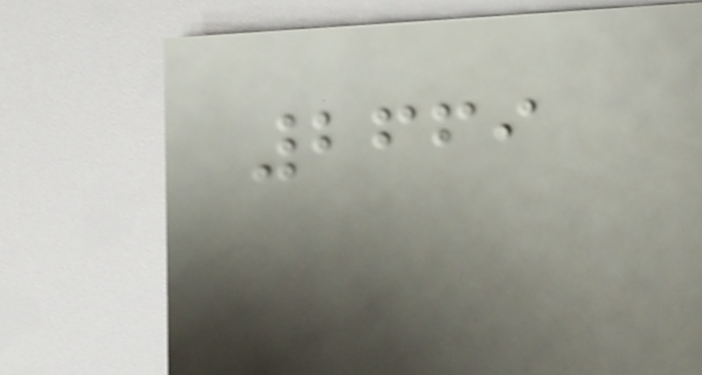2669
